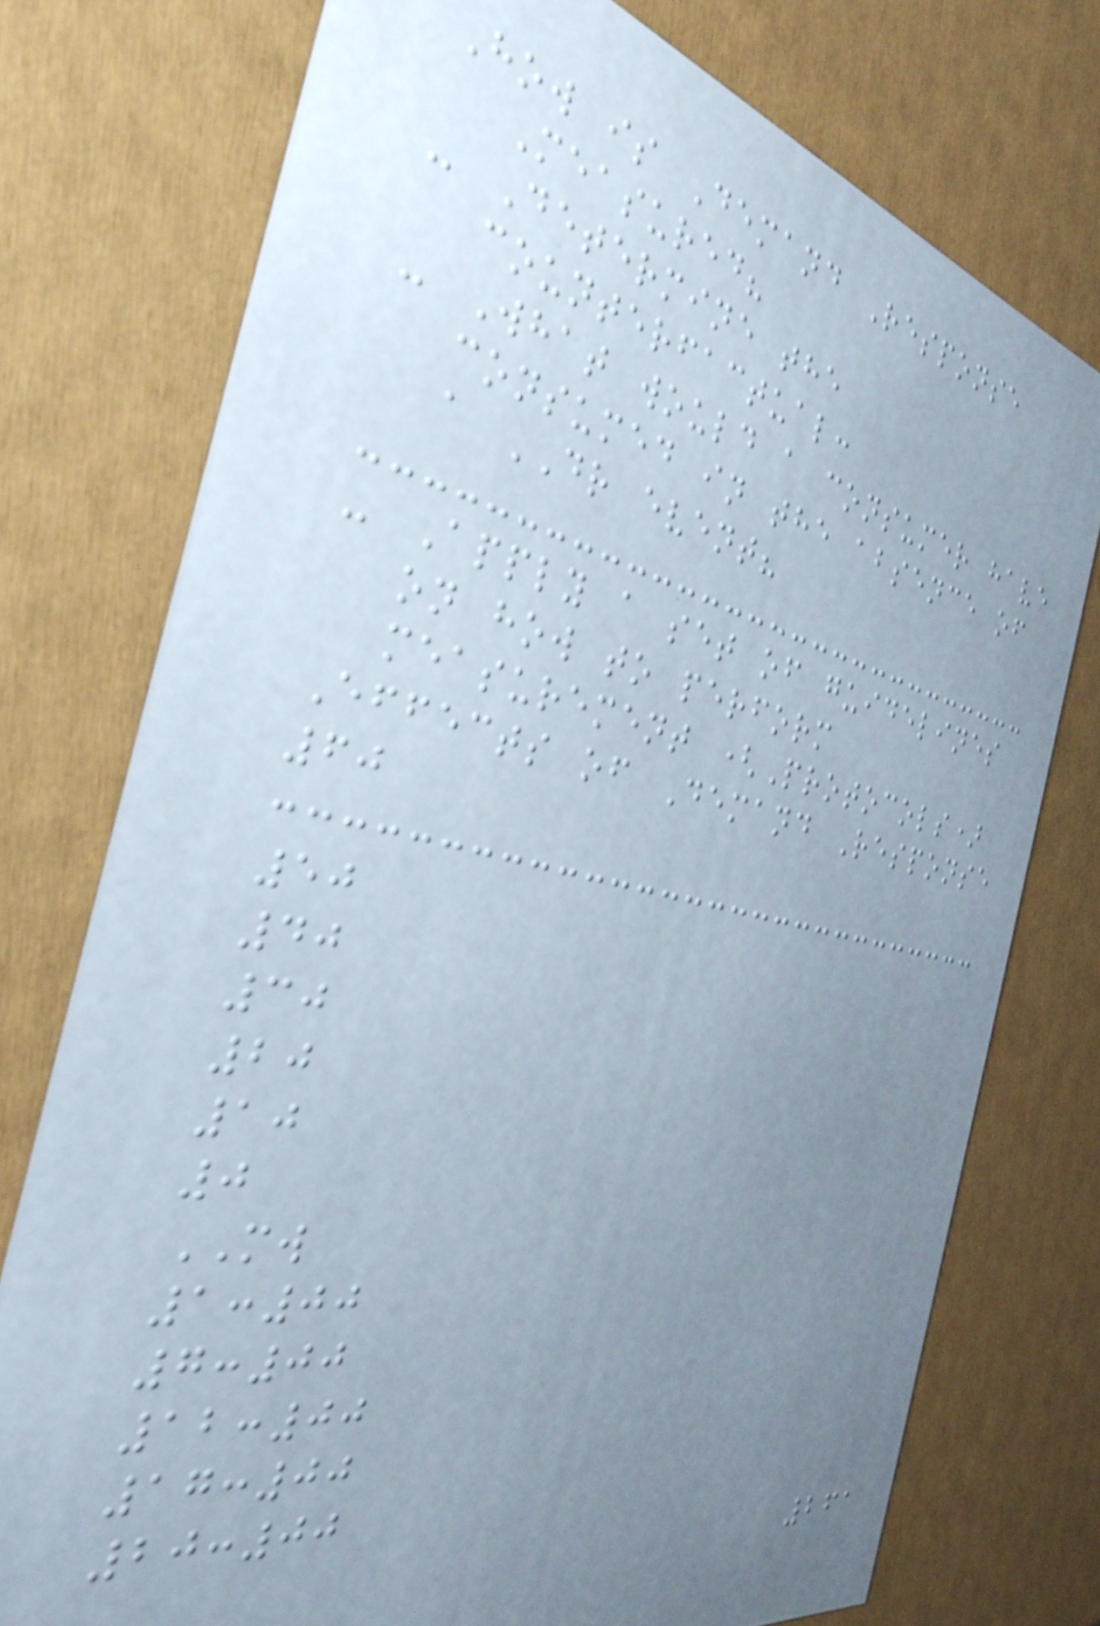How is Demand Response
Measured?
- Determine the
counterfactual:
- What would a consumer have
consumed in the absence of
a DR event?
- Apply a set of guidelines
on how to perform
measurement (Protocols)
Effects of Demand Response
60
50
40
30
20
10
0
MW
1:00
7:00
12:00
17:00
20:00
261
